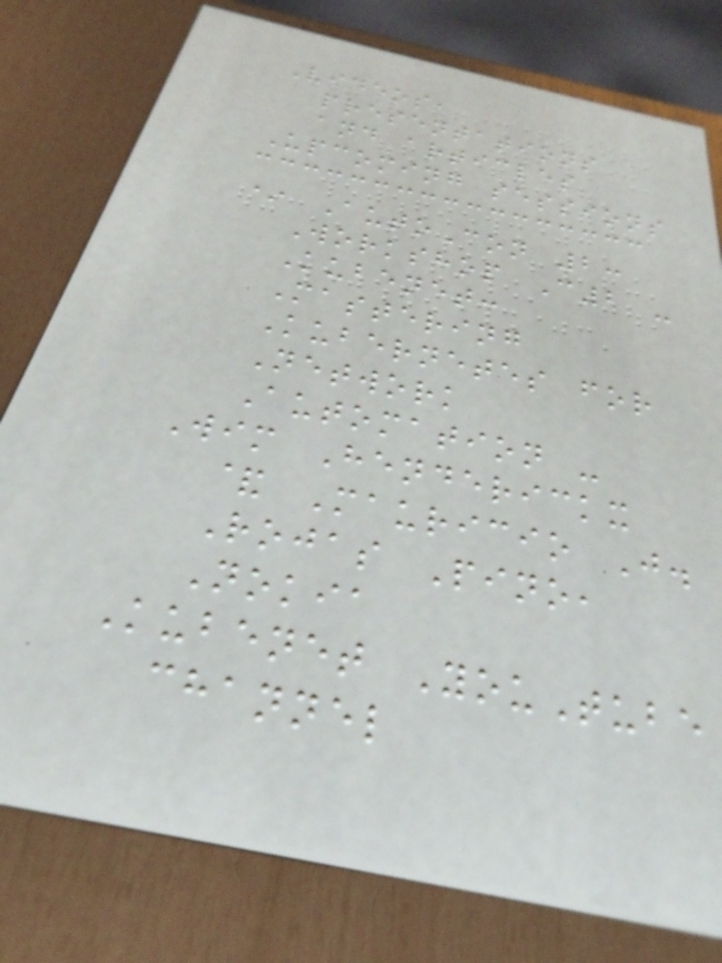Videos,
presentations
and articles
Upcoming sessions
* AutoCon 2:
Workshop C2 -
Kubenet:
Mastering
Kubernetes for
Network
Automation -
Wim Henderickx
& Mauricio J.
Rojas Pino,
Nokia
Kubenet YouTube
channel
